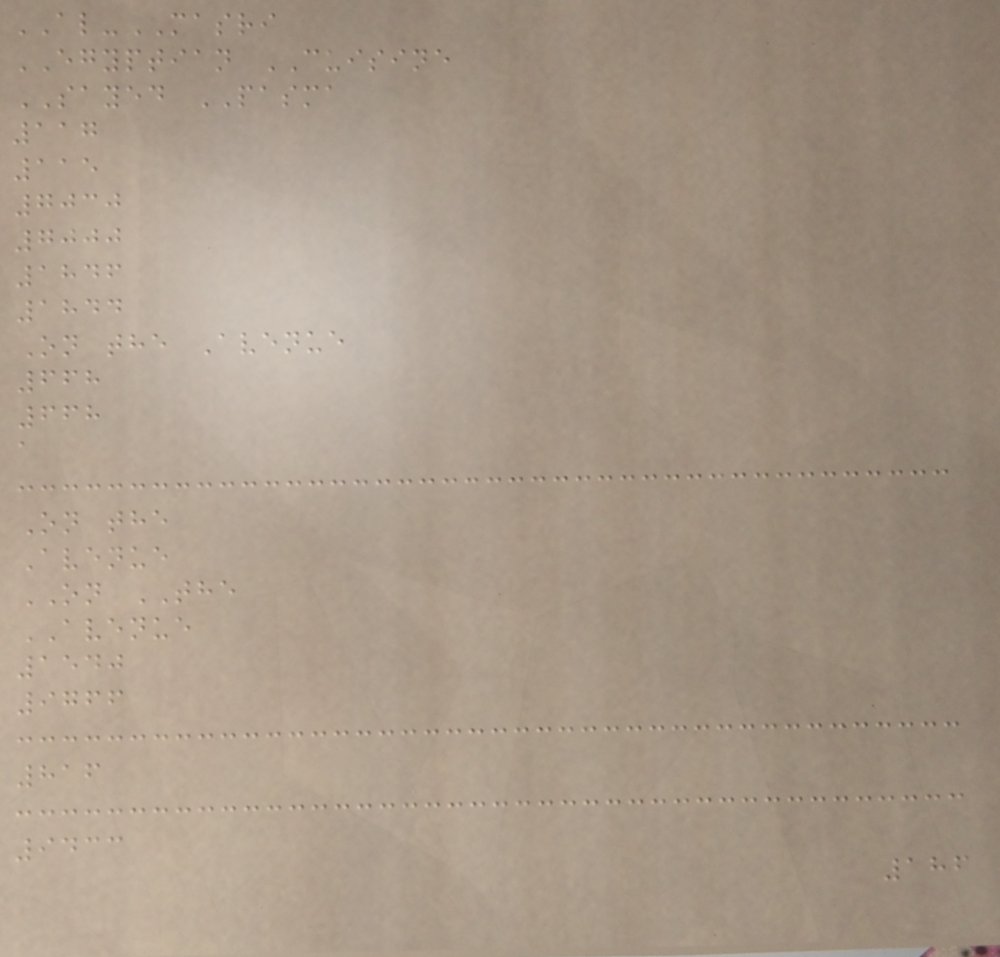AL-MASRI
EGYPTIAN CUISINE
SAYED PASMA
117
115
7030
7000
1846
1844
On the Avenue
668
668
a
On the
Avenue
ON THE
AVENUE
1540
9766
816
9433
186
